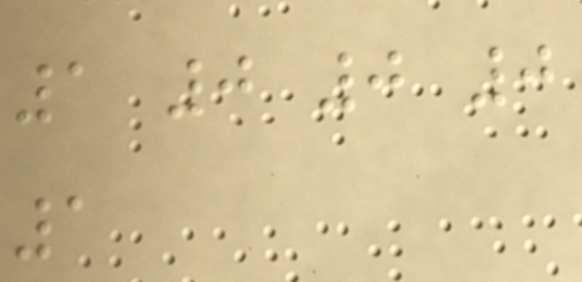1 0 0 0
1
